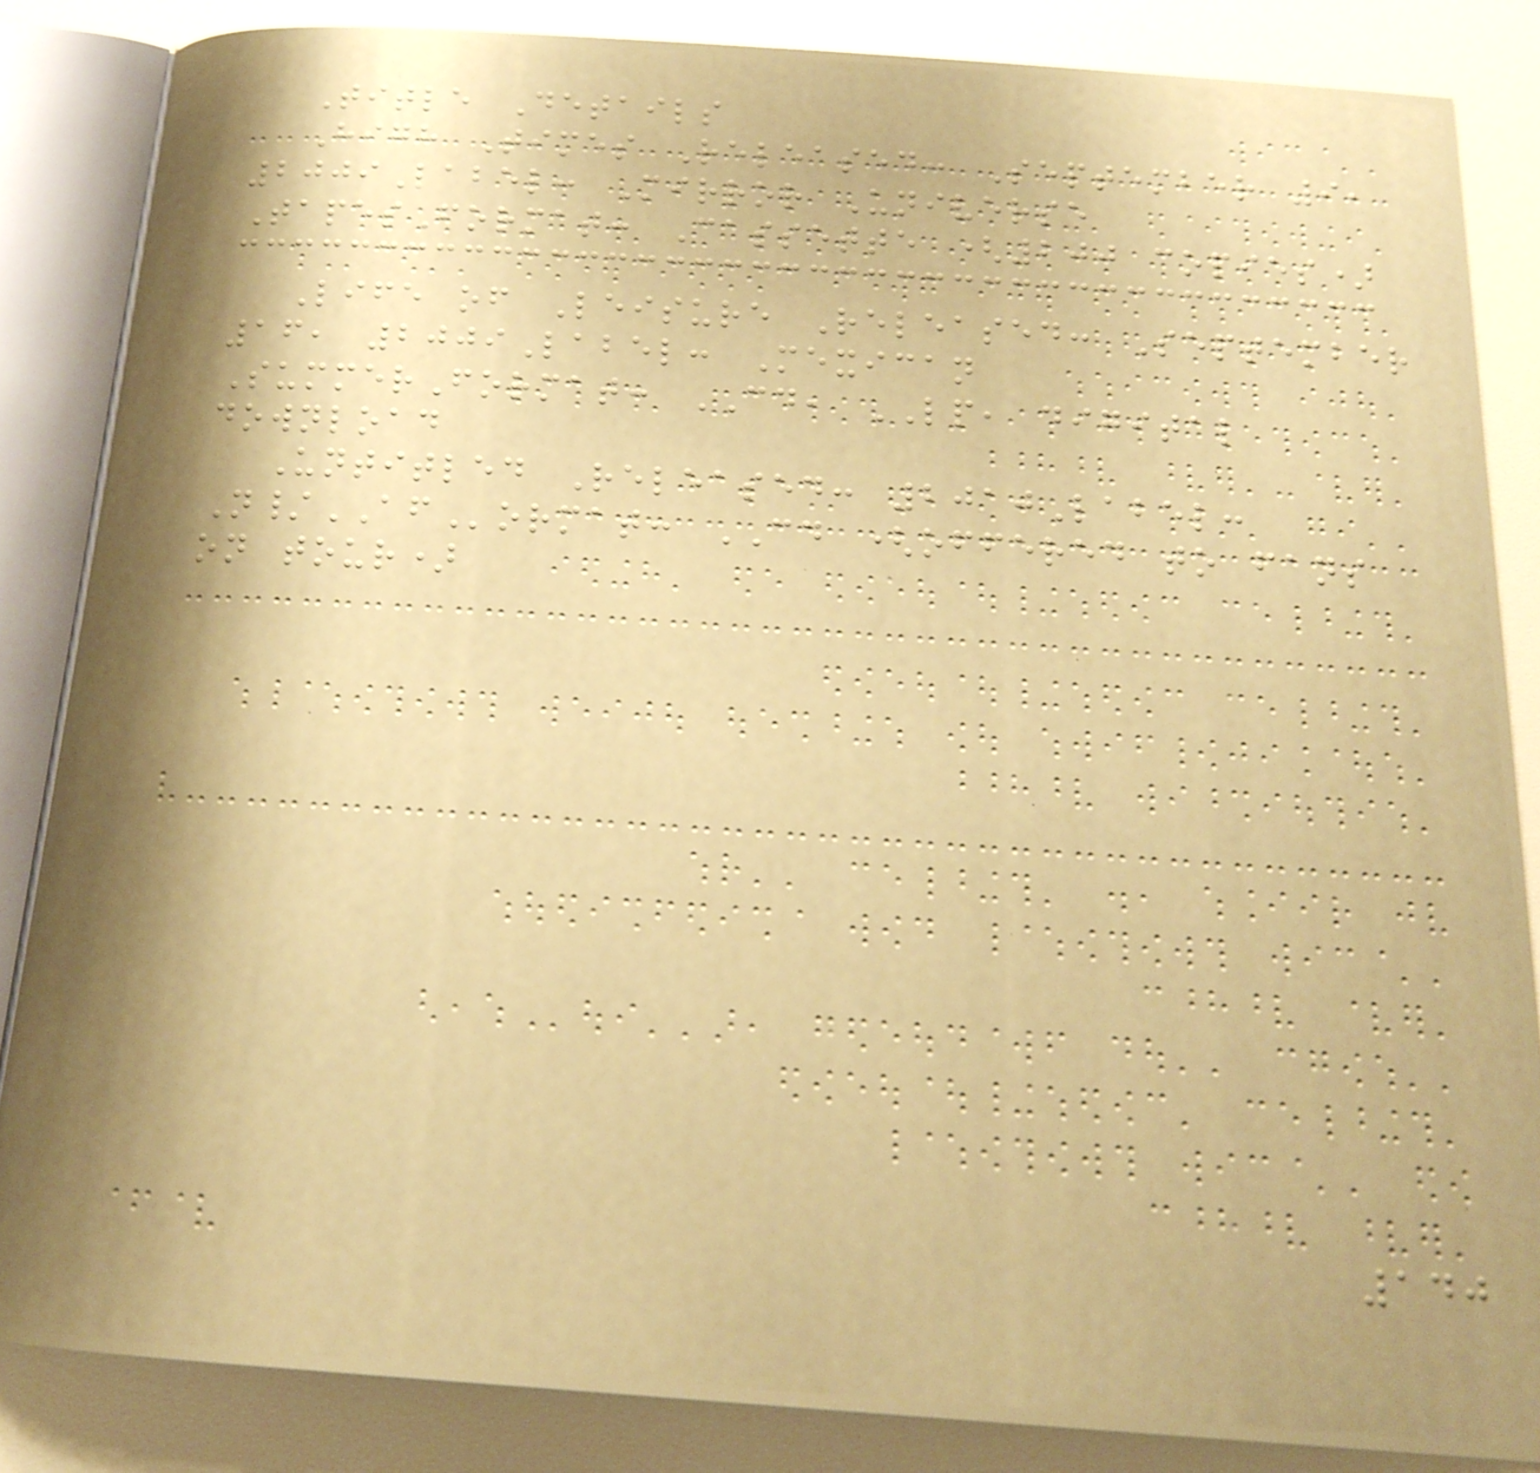Title Details
High Times Released: September 9,
2009Label: Mirror Universe
TapesFormat: Cassette (200 copies)
Life of Leisure Released: September
16, 2009Label: Mexican
SummerFormat: CD, LP, digital
download
Untitled Released: 2010Label:
N/AFormat: CD (offered to fans
on tour)
140
